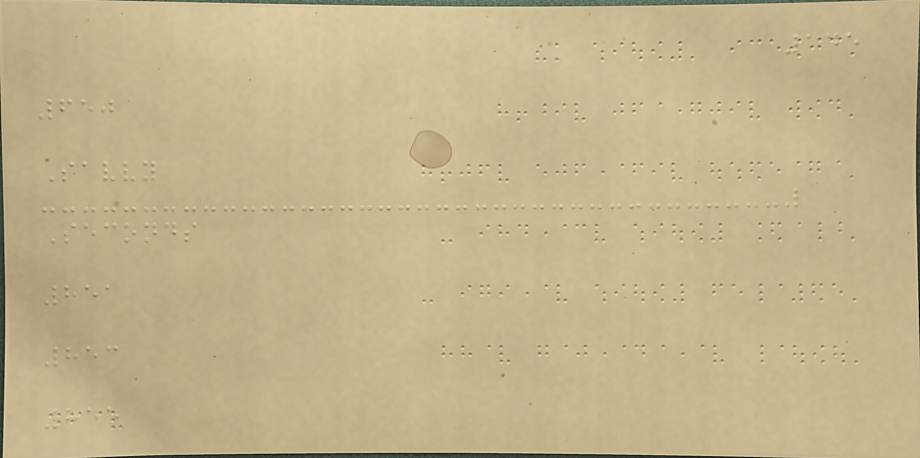145
650
Savvy
Seconds
851
853
855
